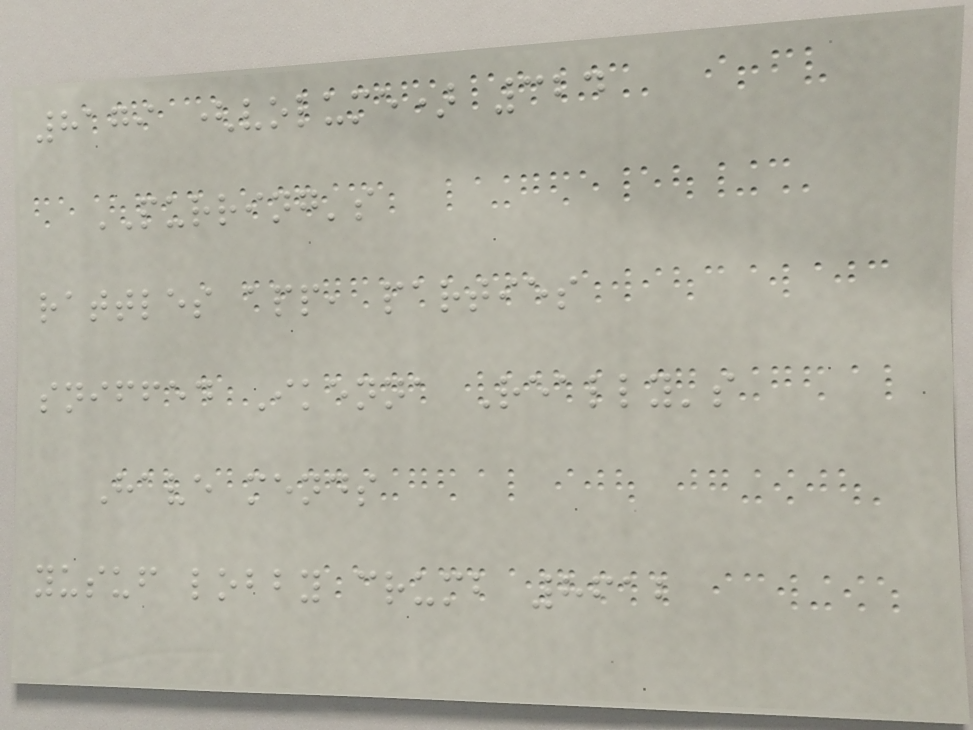8179 (volume) 324
PURRING's
rattles app, parties
sniffed Ikenna Really's
Have mends
yusuf lobby crumb 8612
